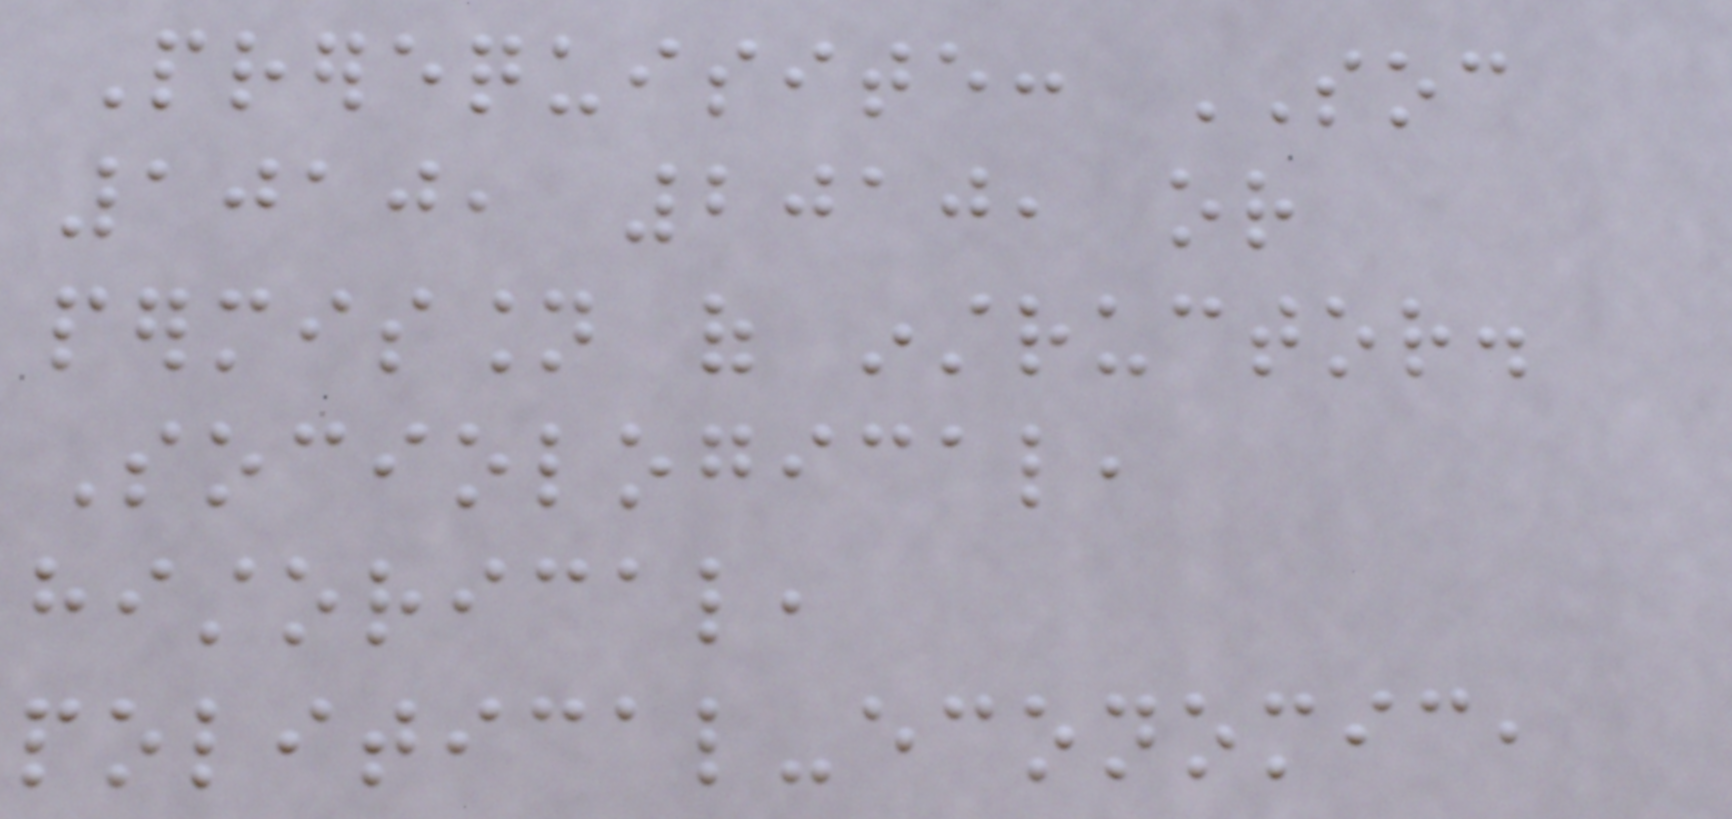Prerequisite: SOC
1010, 2010, or
permission of instructor.
Sociological,
historical,
political-economic,
